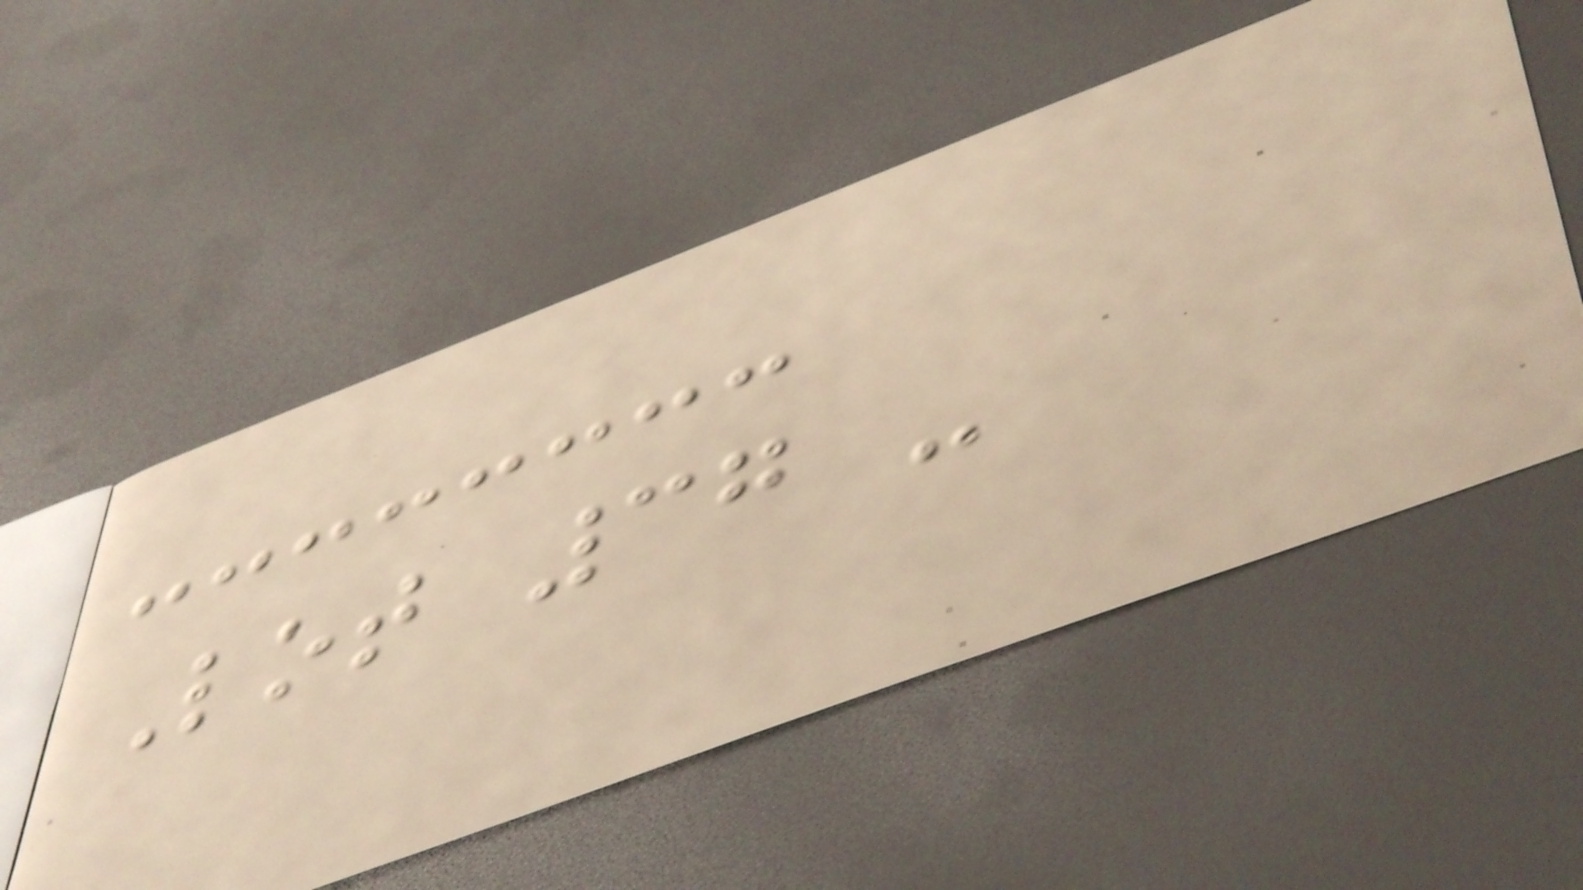Lot 37 -
